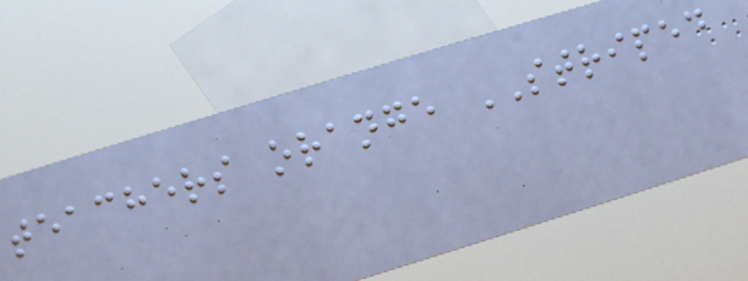teachers orange STRIPED
